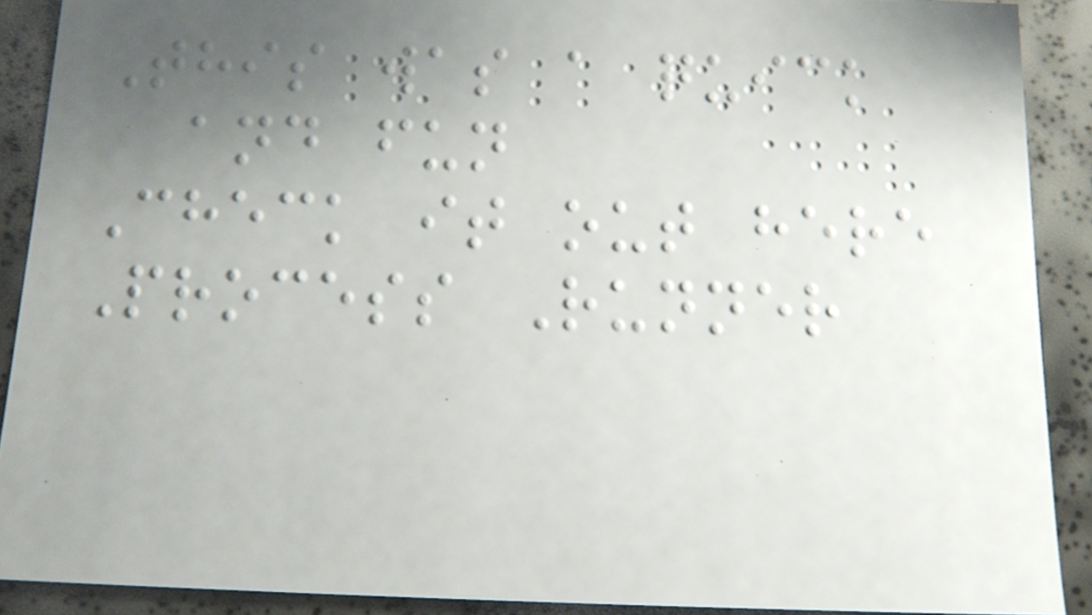This was a quick
and fun
Check it out here
Process Runner
